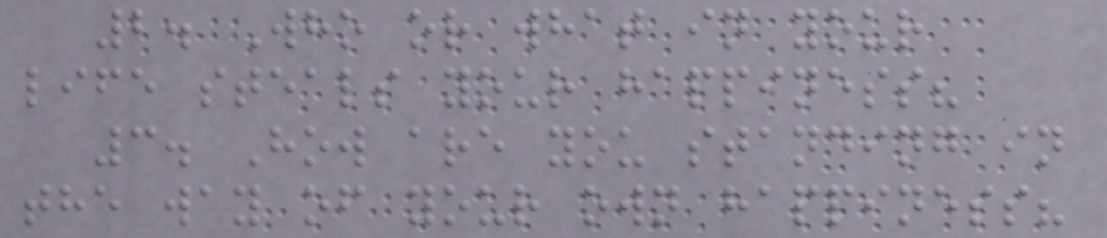2. Who or what in your
life steals your happiness?
3. How are you standing in
the way of your own happiness?
